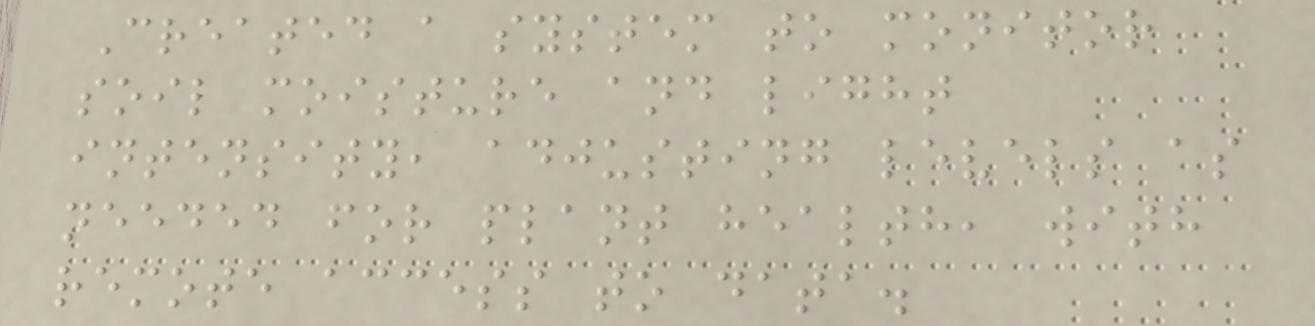Created a system to monitor
soil moisture and light
intensity, adjusting levels as
needed for plant health, with
remote access to data.
